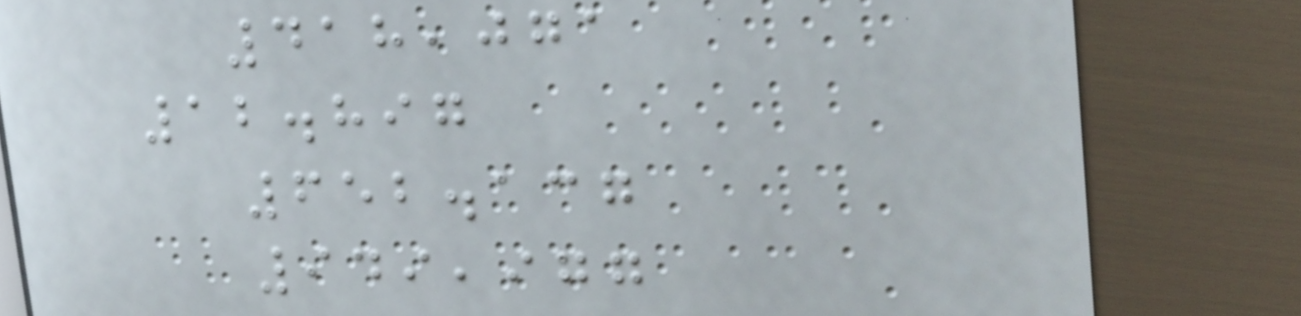418,071
12.897
652.137
949,977
